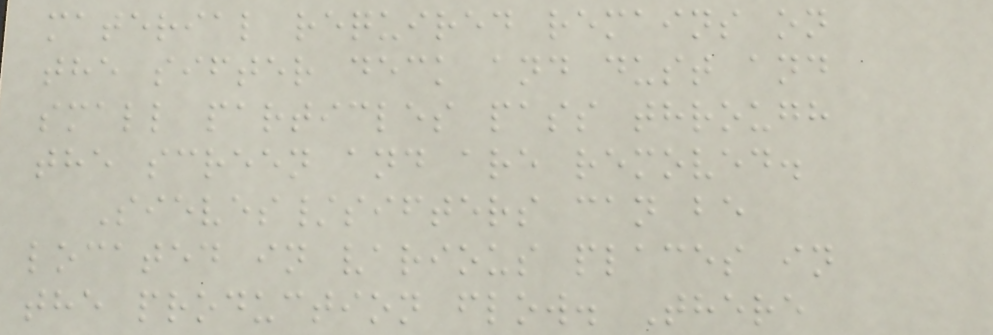material required remains on
the sifter deck and dust and
small particles pass through
the screen and are removed.
Sieves/sifters can be
located in various places in
the production flow. There
